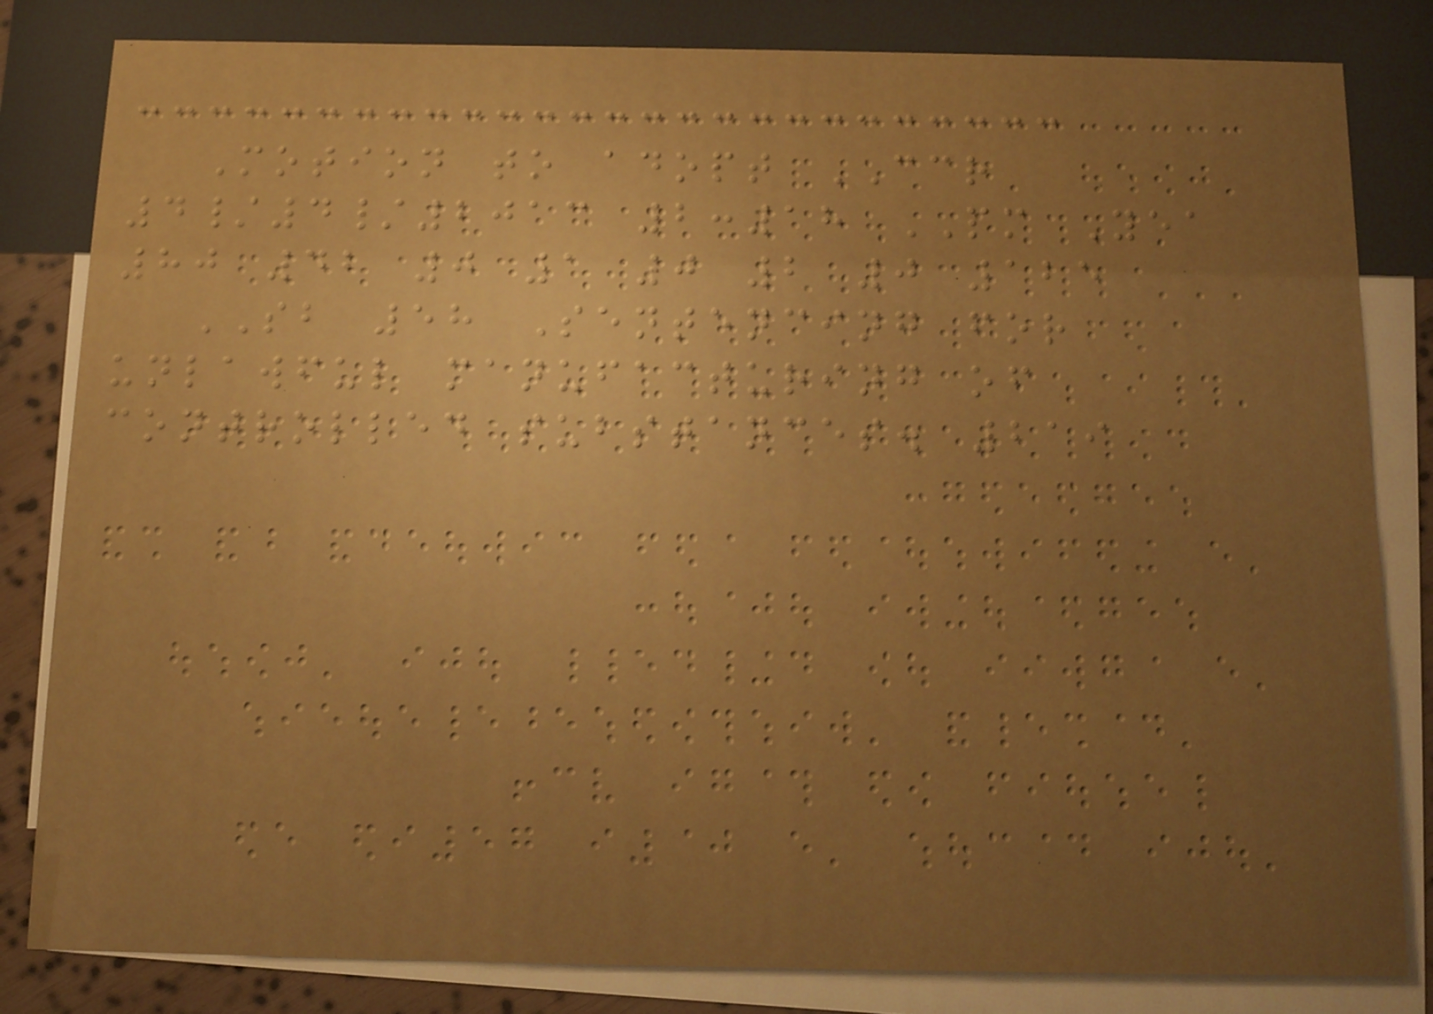Motion to adopt CCR
4/4/2013 2:18 PM Yea
80 42 0 1 0 2 0 125
SB 58 Sentencing for
unlawful manufacturing of
controlled substances. 219
